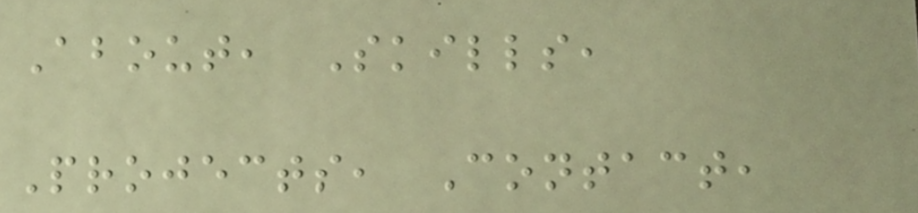About, Skills,
Projects, Contact,
